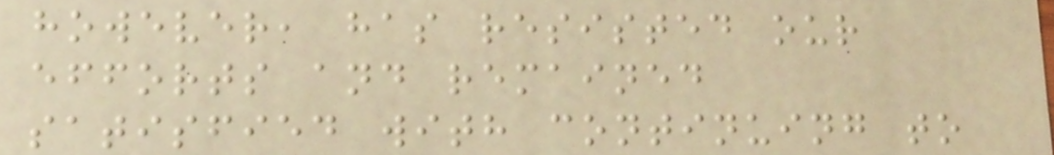however, has resisted our
efforts and remained
satisfied with continuing to
